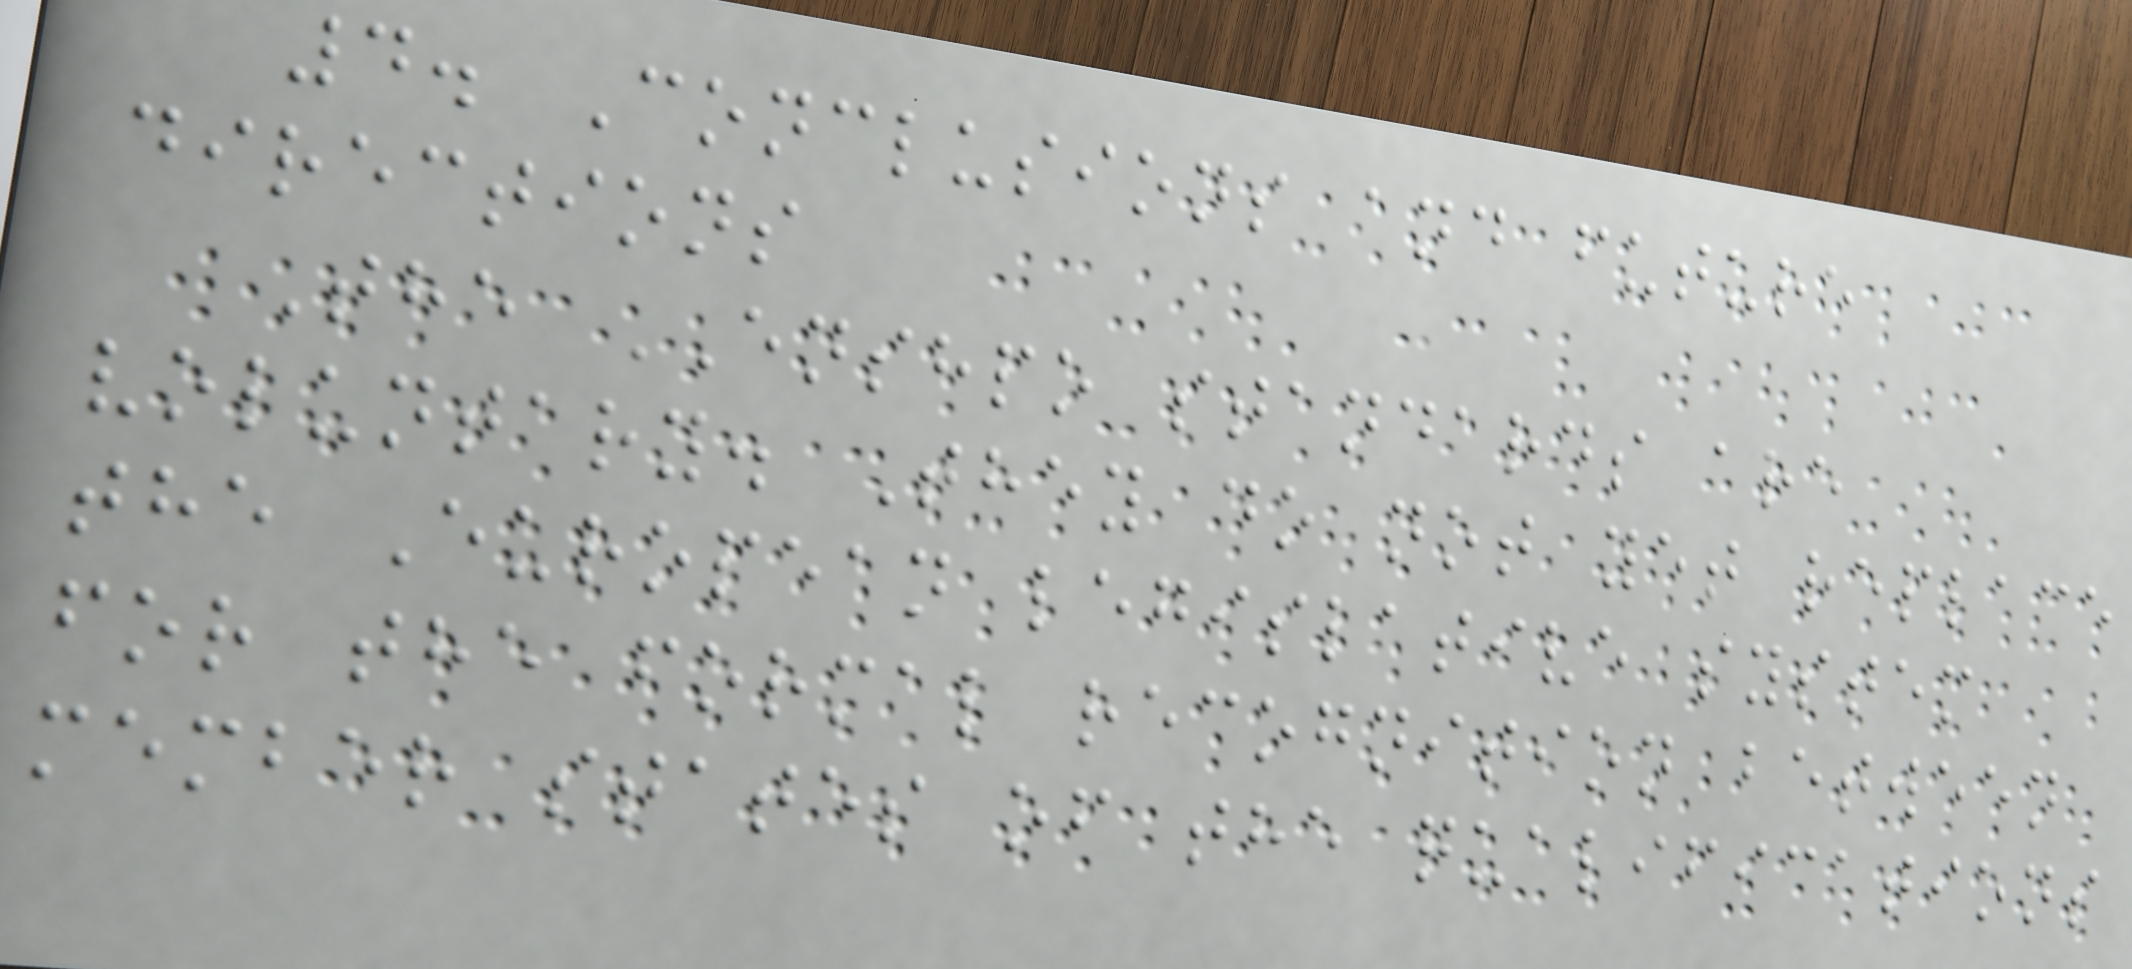4. Conclusions and future
directions
The ENSHPO standards are
voluntary. They do not yet replace
the European legislative system
for the formal recognition between
member states of the qualifications
